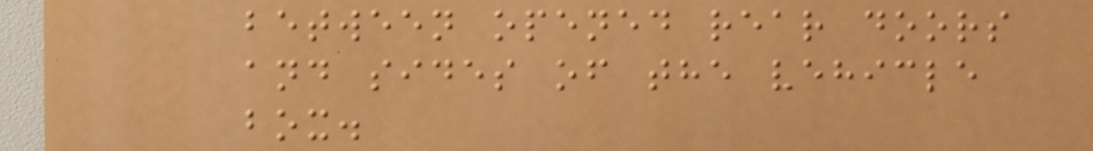between opened rear doors
and sides of the vehicle
box.
